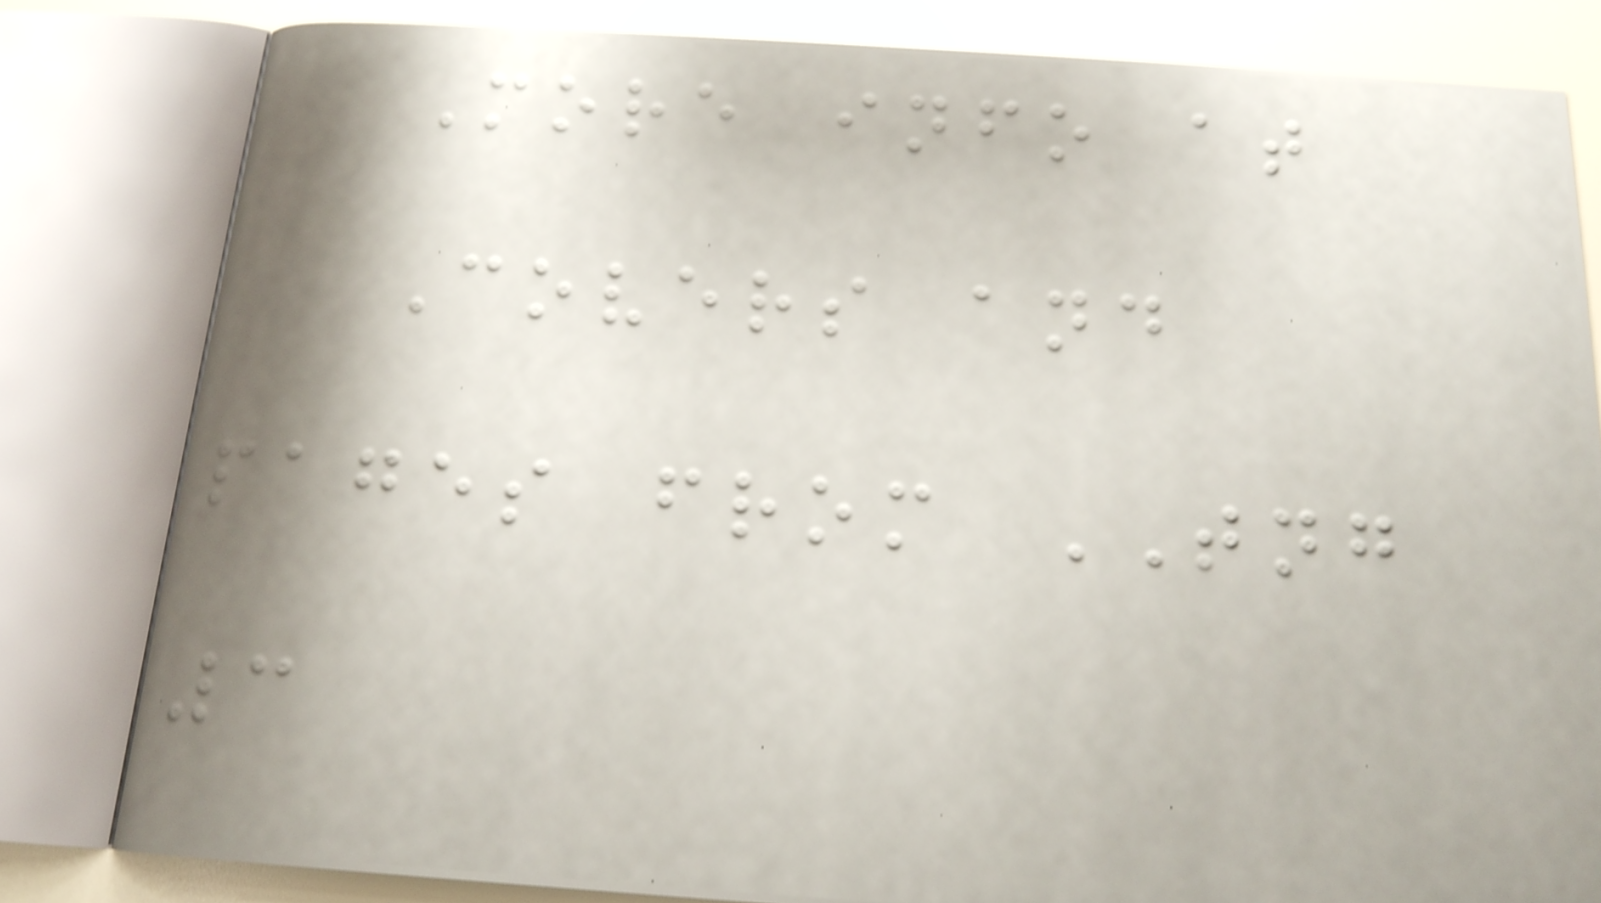More info at
Covers and
pages from TNG
3
